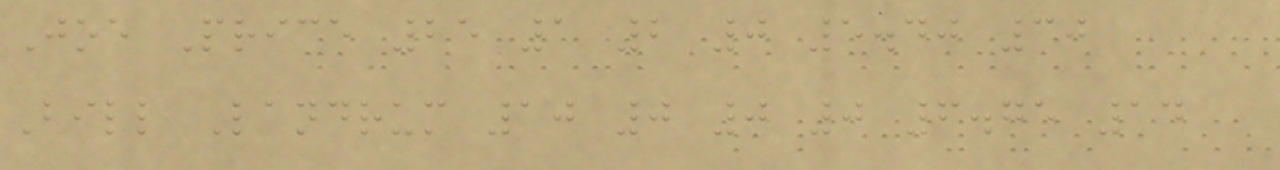Joe Price 25 1 2 0 5.40 30
Bill Landrum 10 0 0 0 6.75 14
